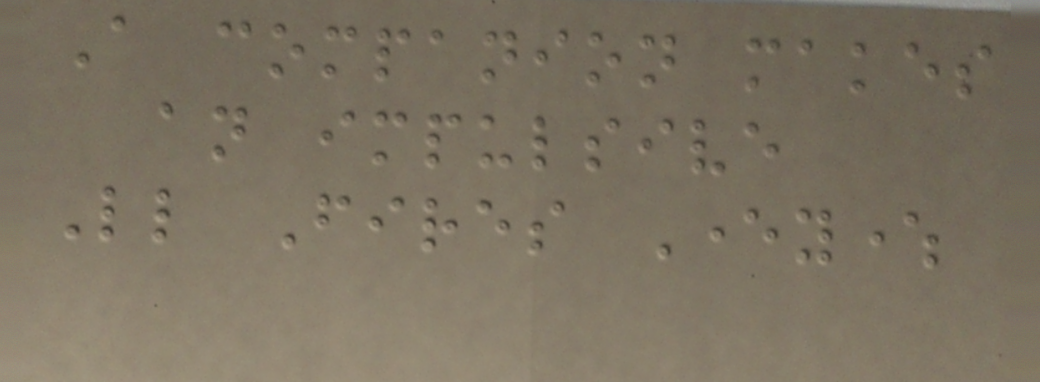A companion makes
an impulsive
Little Fires Everywhere
